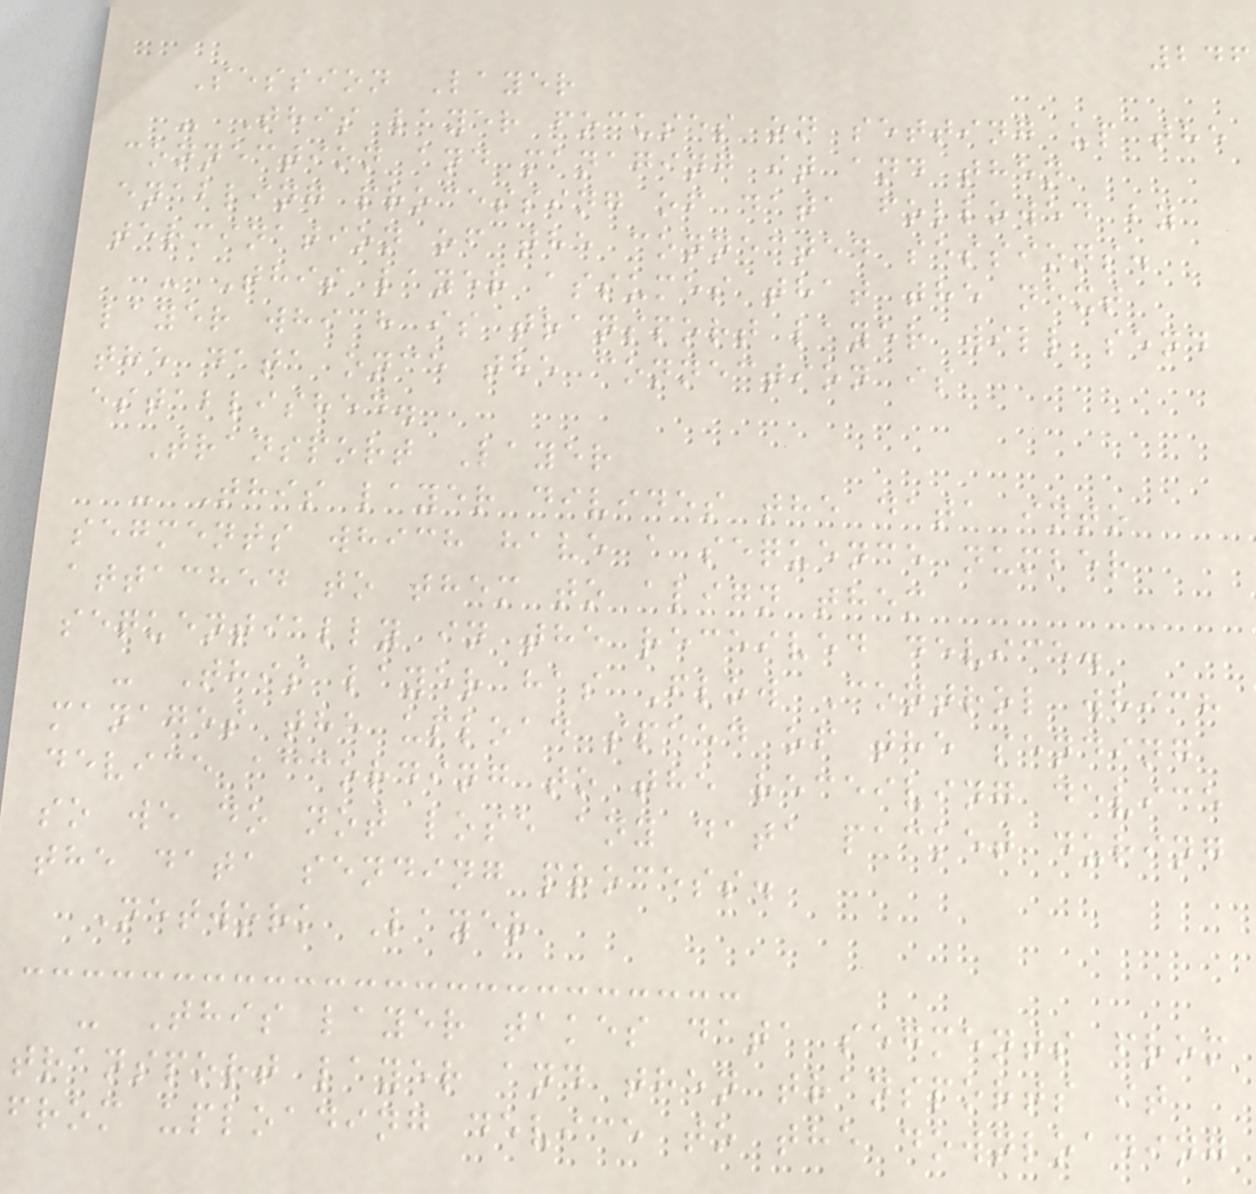246
Session Layer
- This layer focuses on setting up the
connection and managing it and then
enabling processing of data followed by
termination of the connected sessions.
- This layer assumes that the next
layer which is transport layer will send
the data once the connection is
established.
Transport Layer
- This layer divides the data into
segments which have a sequence number
attached to them to align them
sequentially in the received device.
- This layer has Flow Control which
manages the upload speed of the sending
device according to the receiving device
so we do not lose any data packet during
the data sending process.
Network Layer
- This layer takes data segments from
transport layer and then transports it
from uploading device to the downloading
